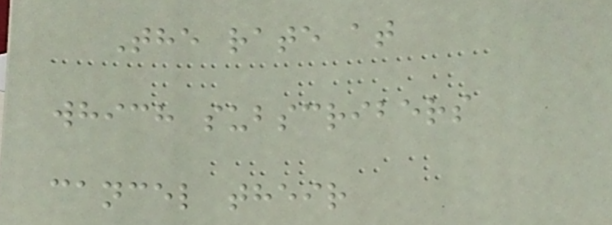The rate at
which subscribers
cancel their
